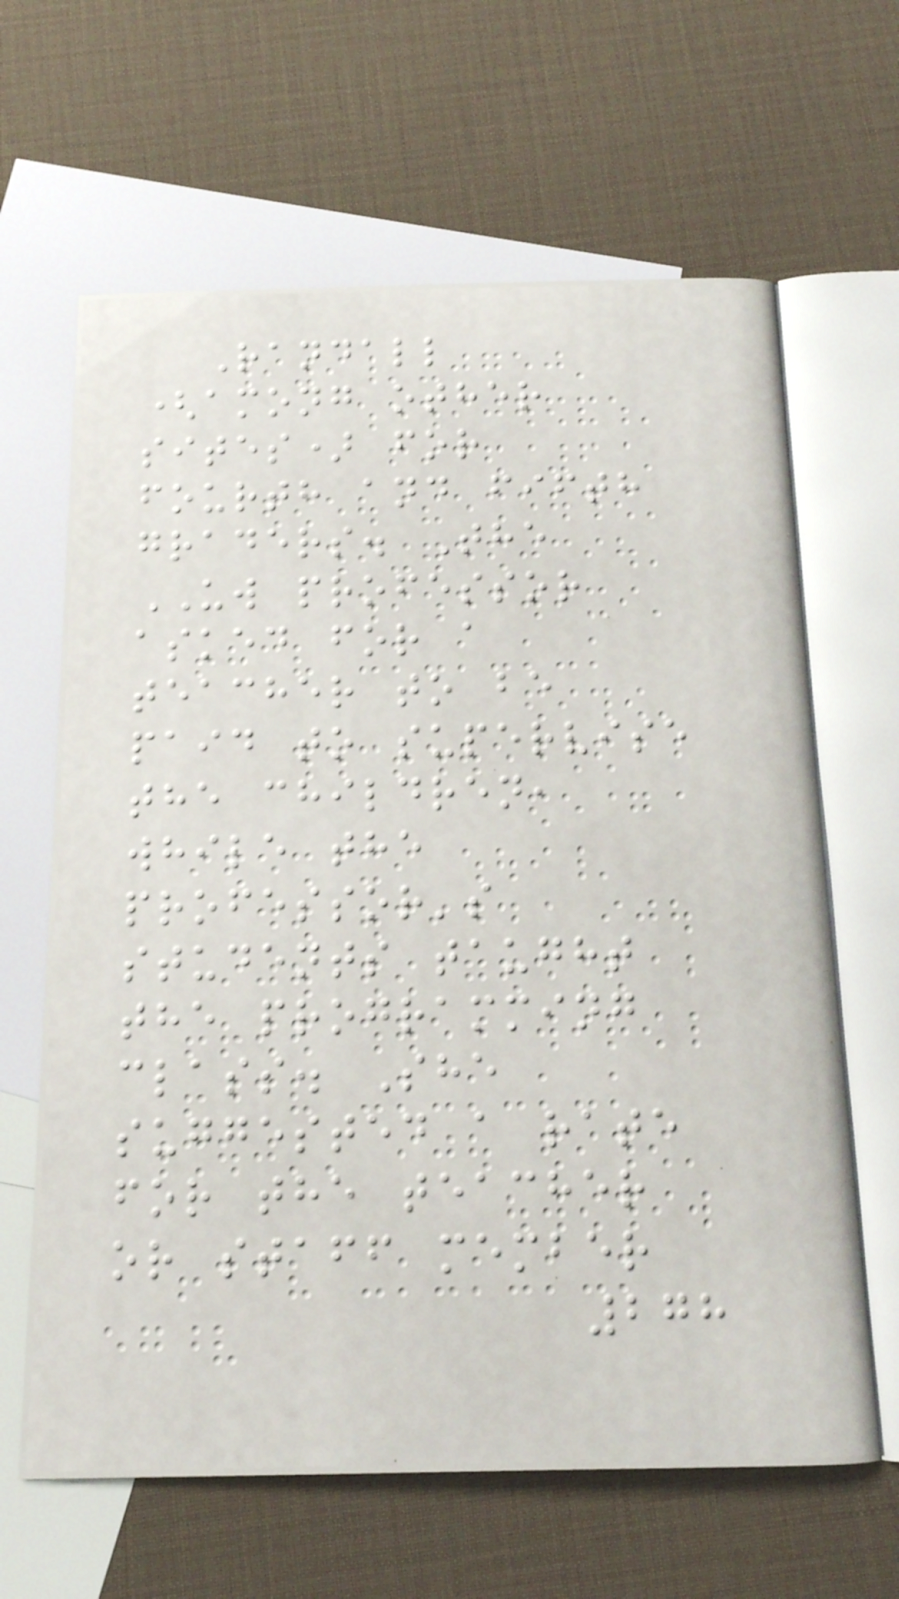Randall
(among other
sites) for
fourth and fifth
graders. The
UW professor
asked for a
teacher to be
paid to supervise
the children,
while the
professor's
students taught
the programming
class. She
suggested a rate
for the teacher
or staff member
278
